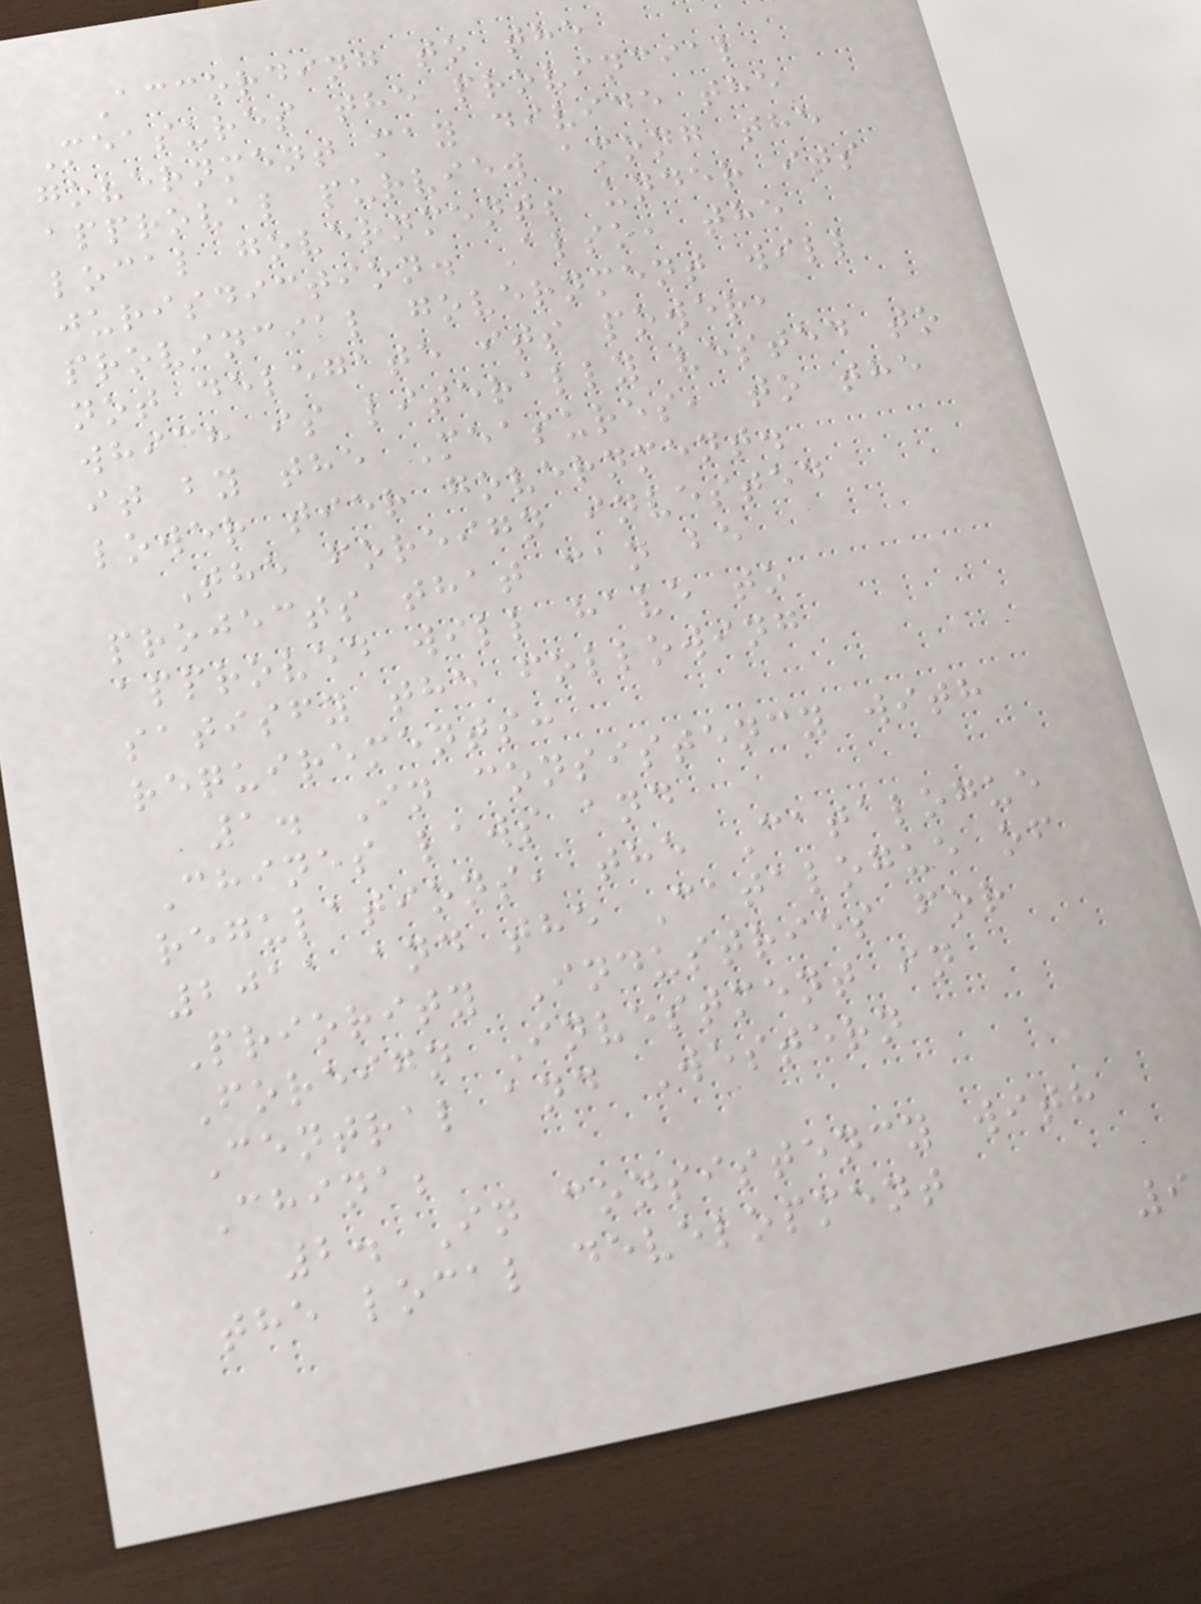According to the
Measures the provincial
government may divide the
approval purview among the
local governments under its
jurisdiction. Also, the
provincial government will
not delegate its power,
which is literally vested to
it by the Measures, to the
lower tier government.
The foreign invested
projects that can be
approved will have to
satisfy the following
requirements:
1. In consistency with
Chines laws and
regulations, the Catalogue
2011 and the Catalogue of
Priority Industries for
Foreign Investment in
Central and Western
China;
2. In consistency with
the local development
9
